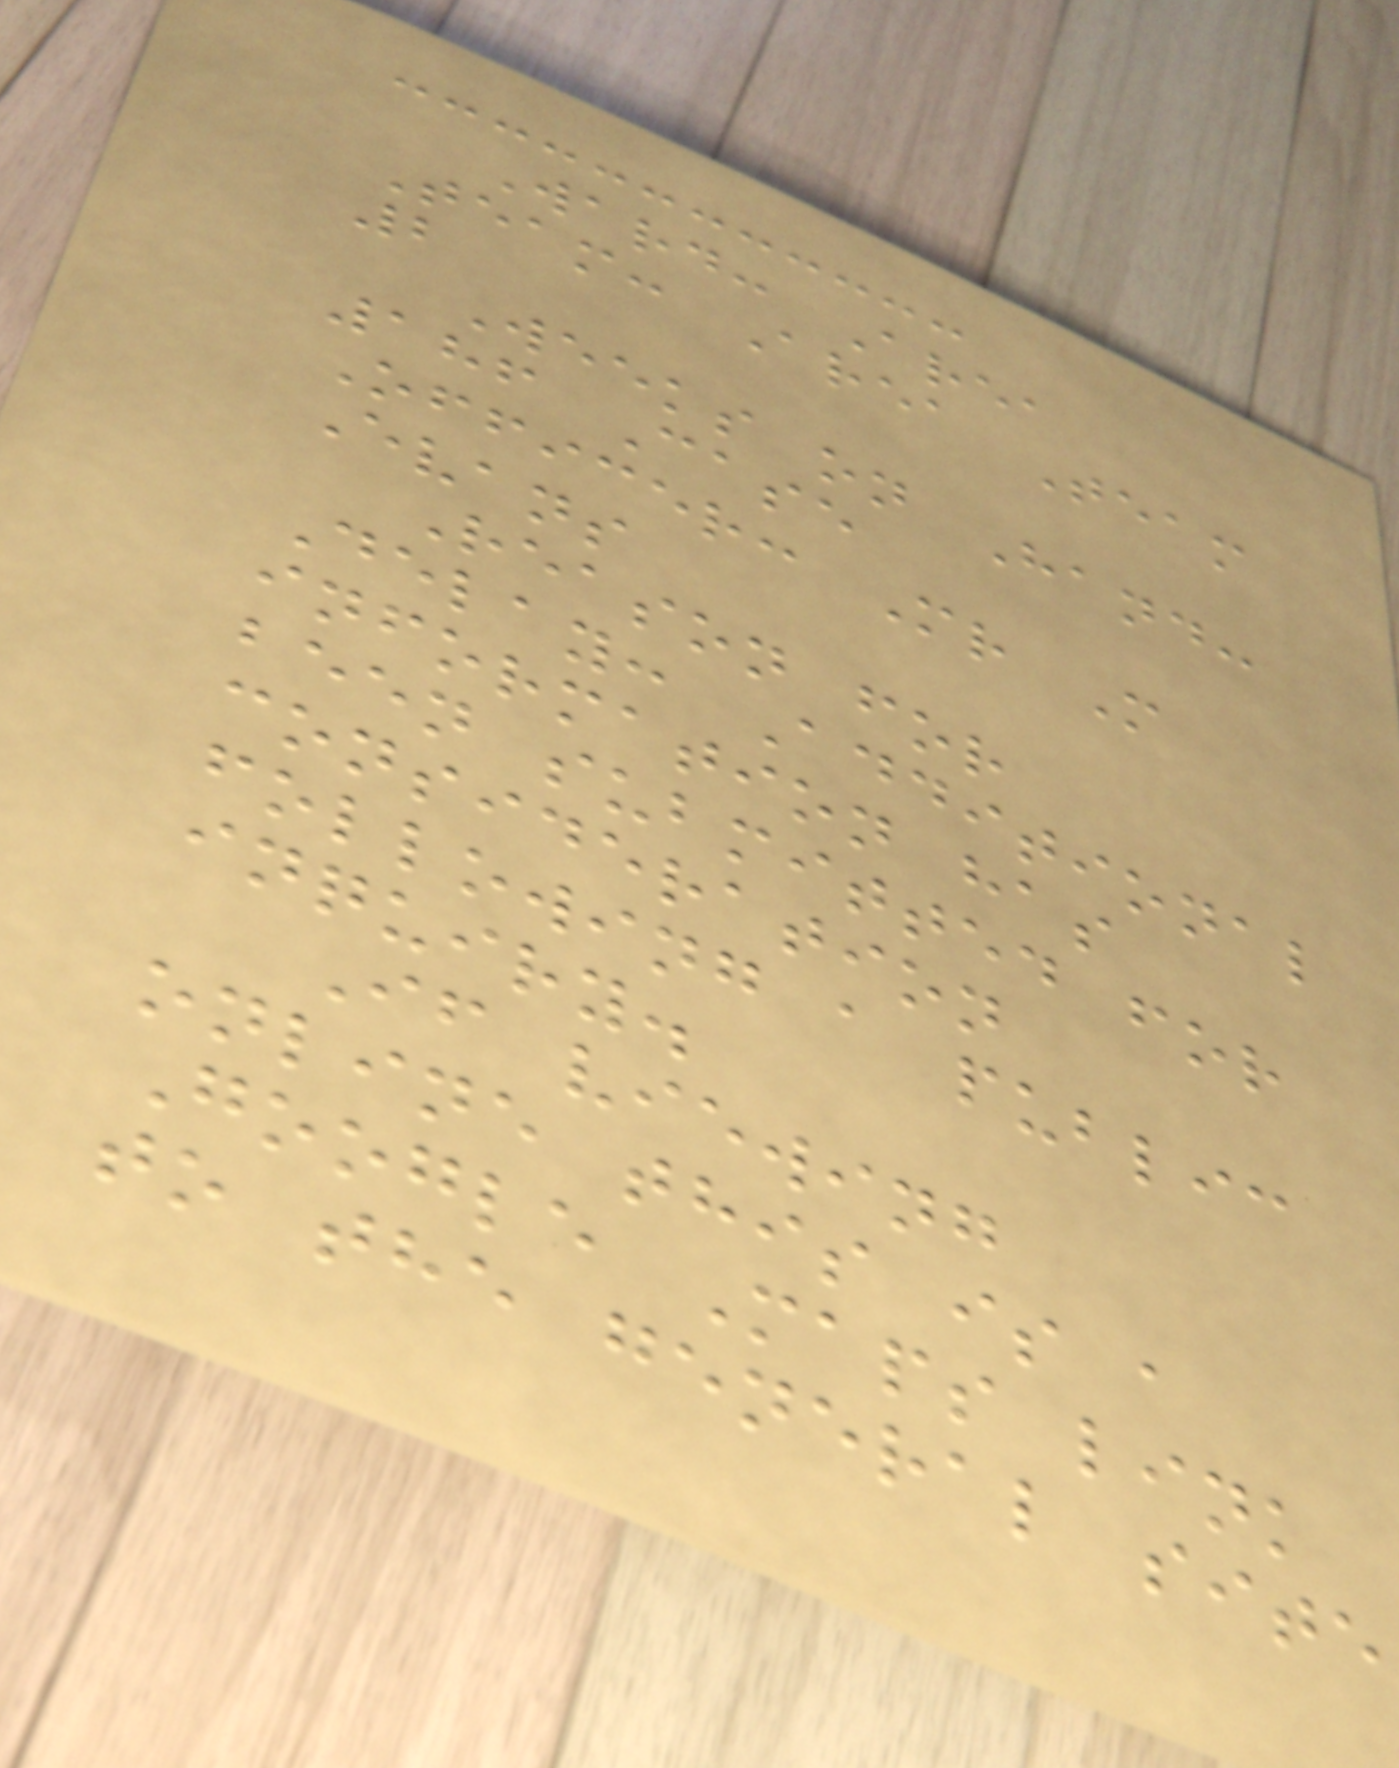Ward: Area
Team: Area Team
2
Weeks on Hand:
186 Case
Officer: Mr M
Evans
Reason for
Delay: Additional
information has
been submitted for
consideration
following a public
inquiry.
If viewing
online this is a
Google Maps link
to the general site
